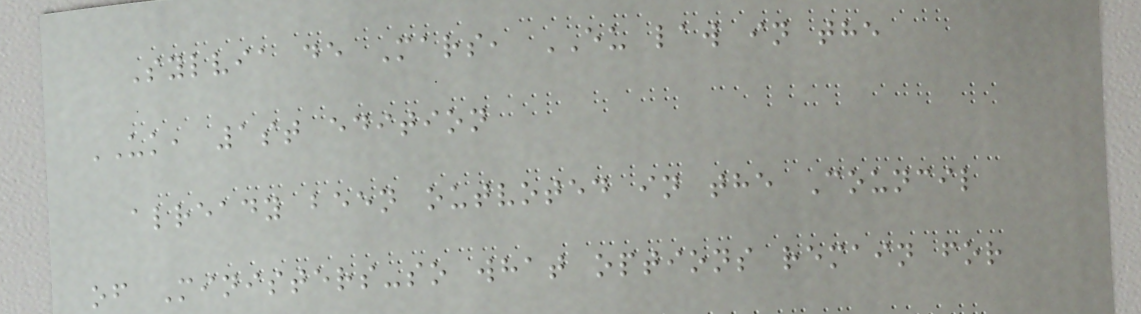Sylvia de Mars, EU law in the
UK, 1st edition
already been outvoted in the Council
of Ministers-so what options remain for
